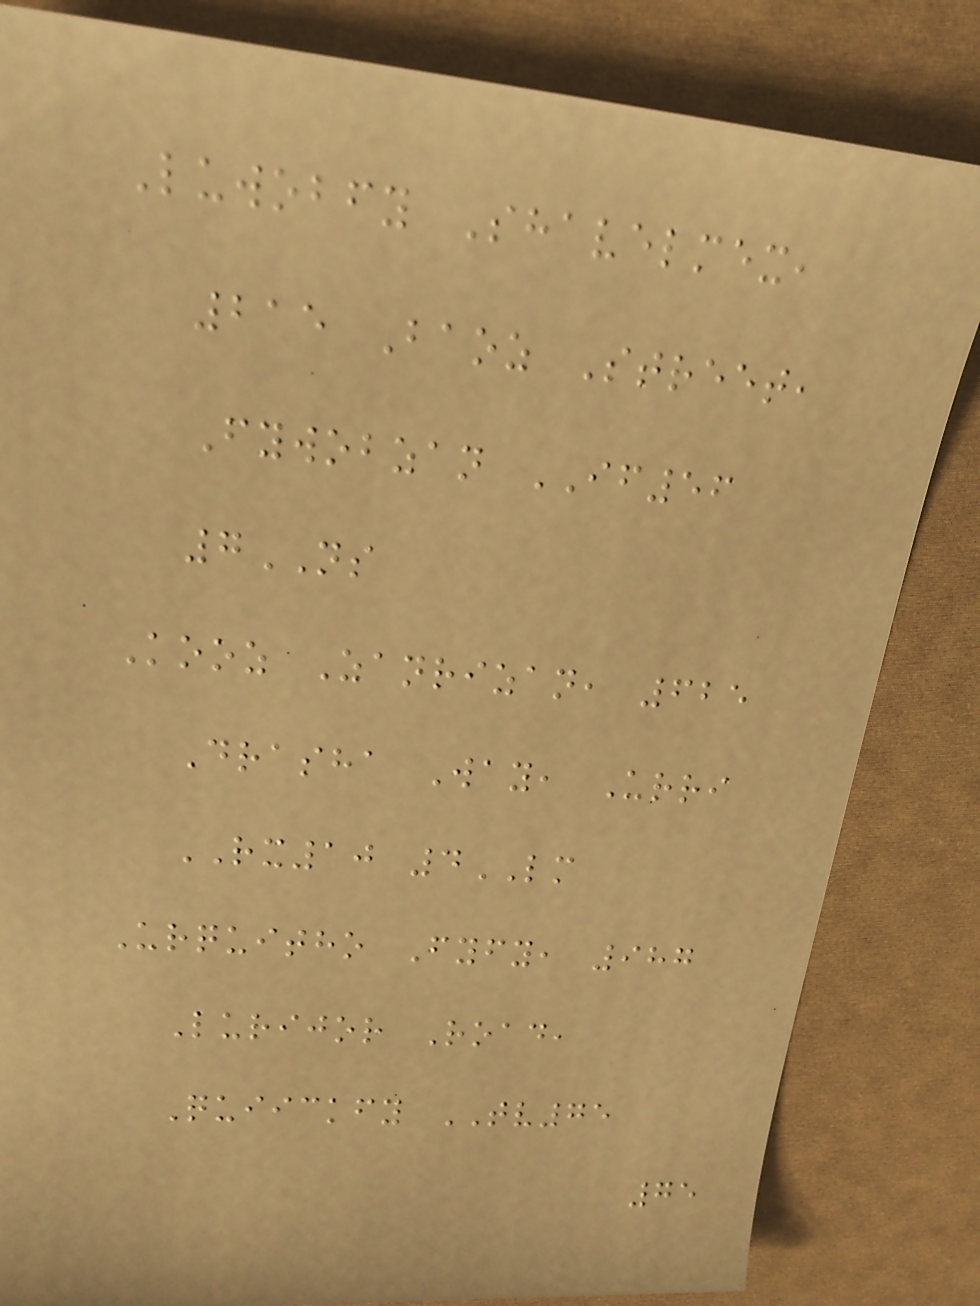Luwobfy Shavelmex,
215 Baoz Street,
Fywobzan IF56
7NS
Kooz Zanrizan, 625
Drasha Way, Urri
RX10 4LM
Urquitho Fyfy, 987
Lurijor Road,
Quiickfy TV75
75
